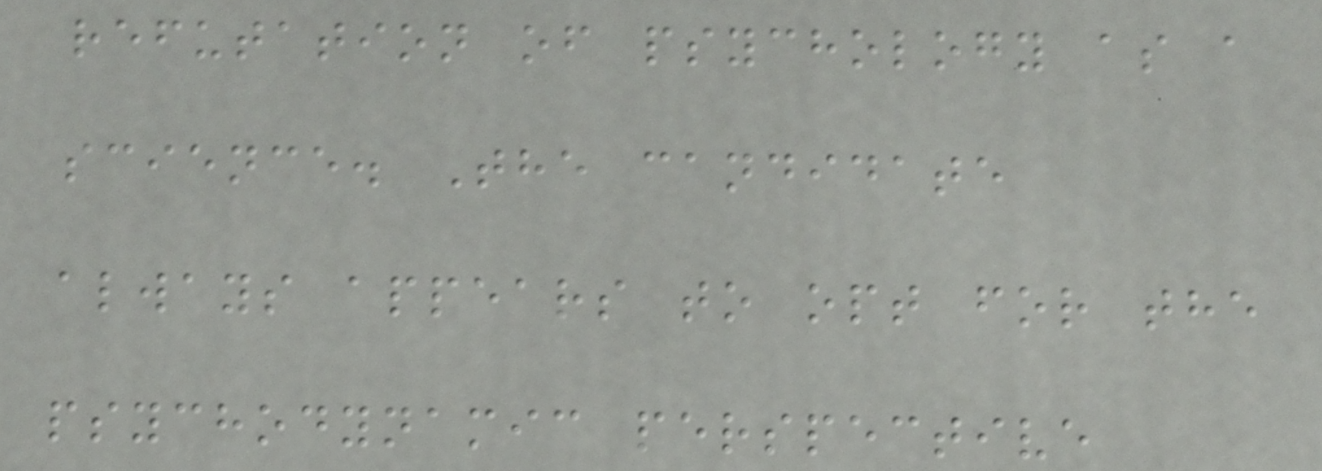refutation of psychology as a
science. The candidate
always appears to opt for the
psychodynamic perspective
